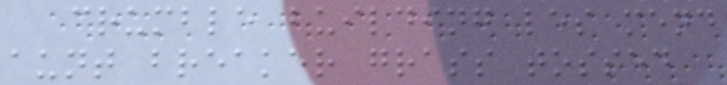crumble building les mend
aunt breaker grass tossed
